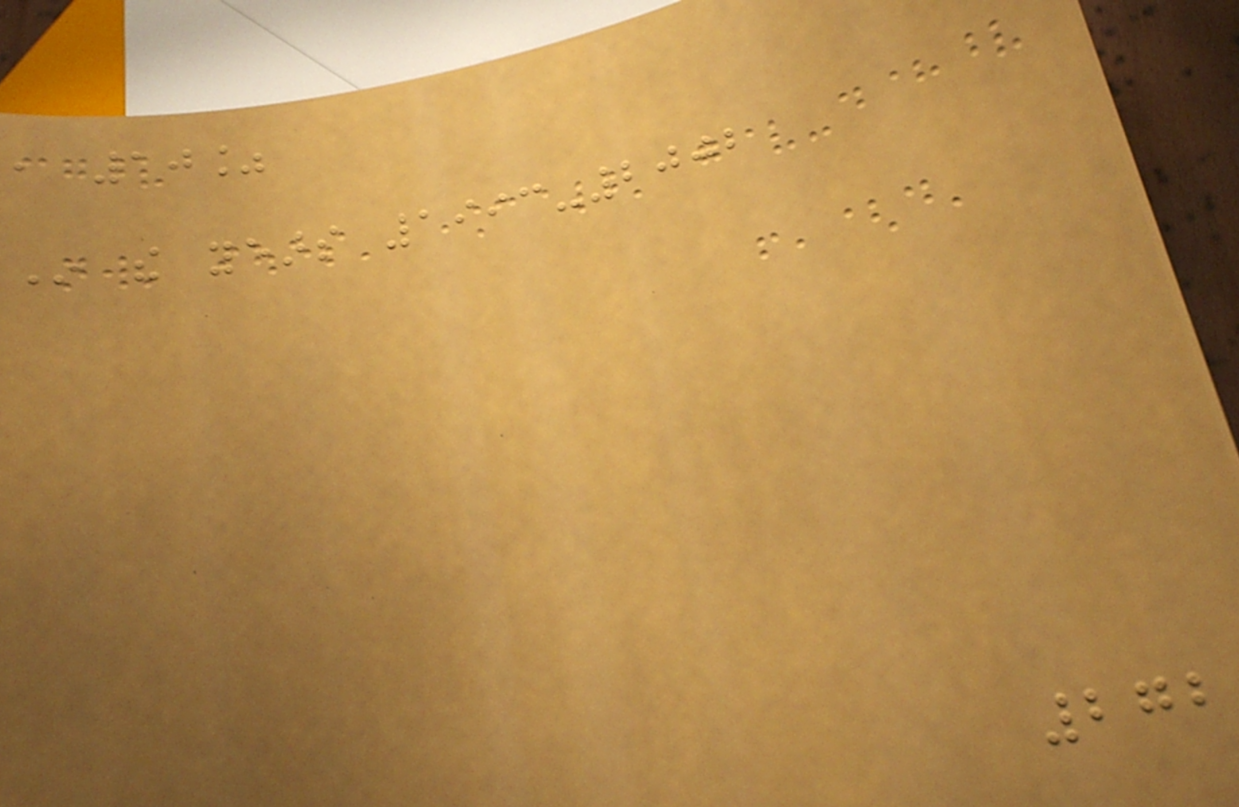, 10%
In the years 1993-2002
272
